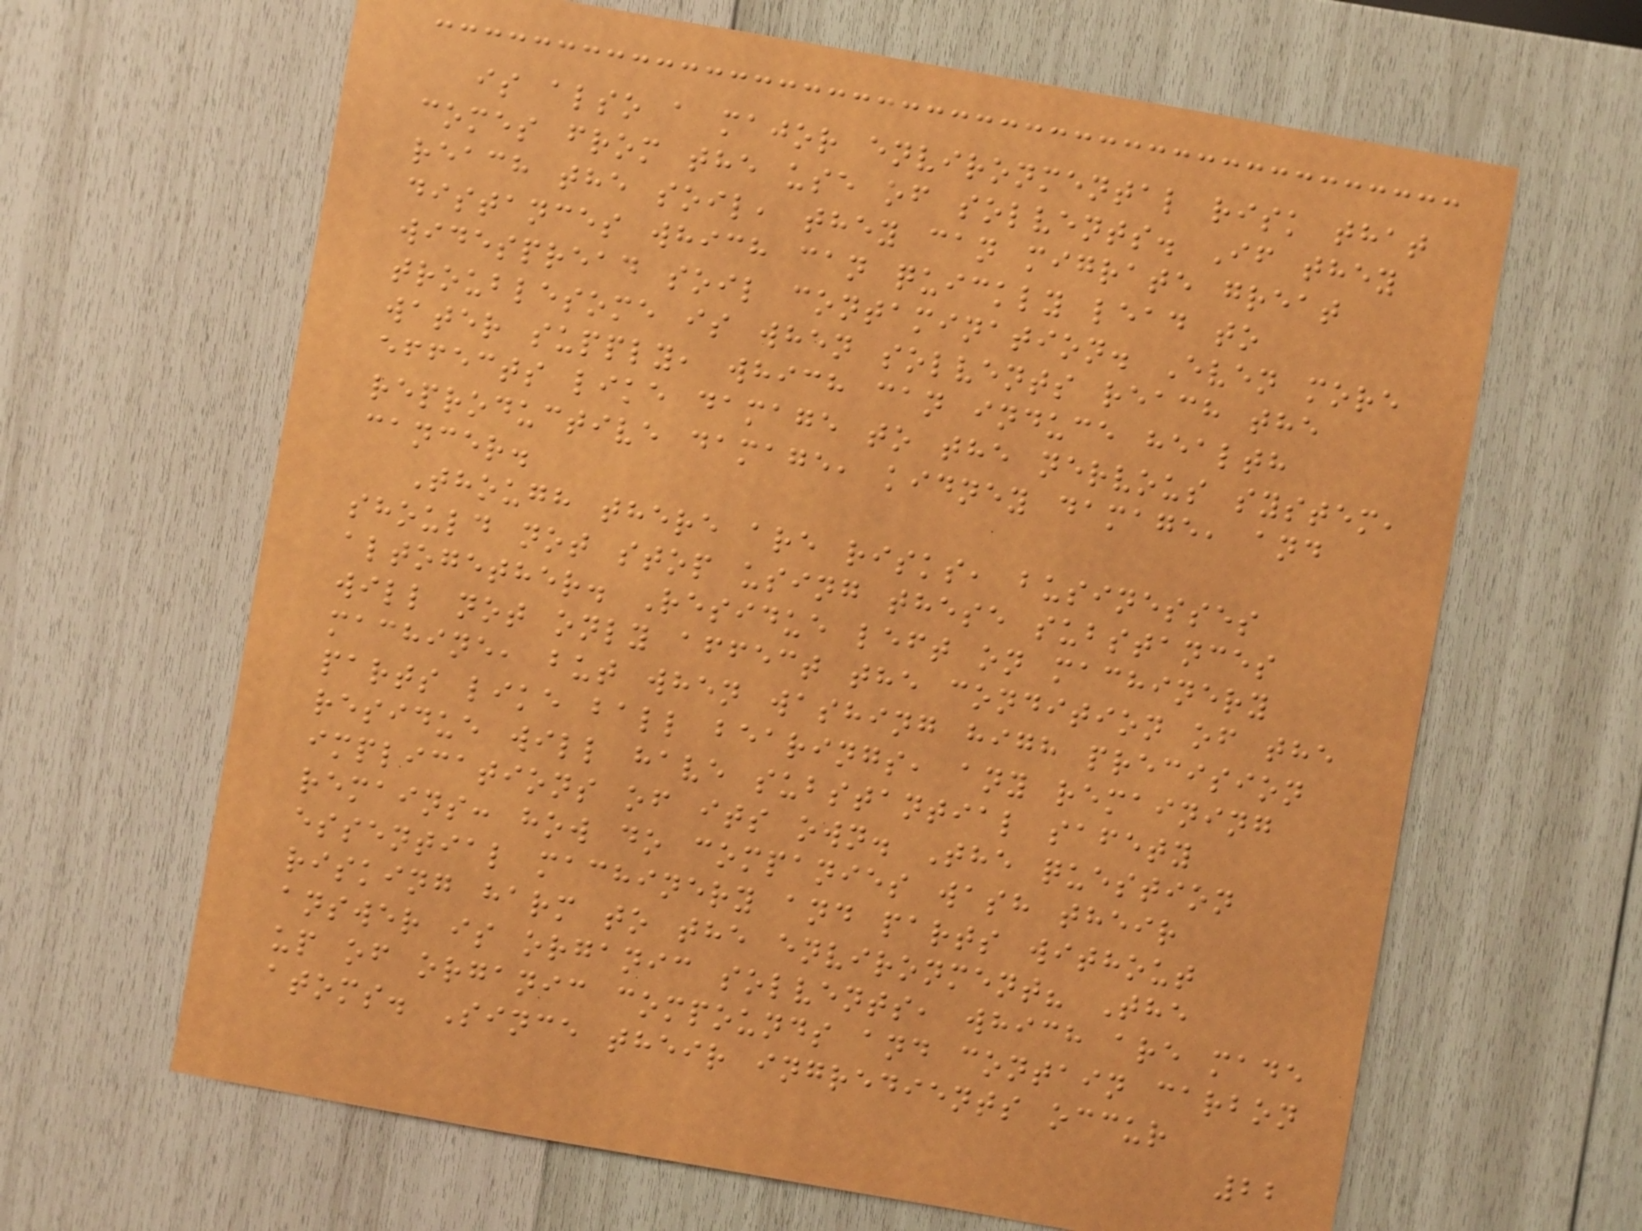is also a major environmental risk that
comes from the use of solvents. If they
reach the soil, they can migrate great
distances which can quickly lead to
widespread soil contamination. Even more
troublesome is when solvents reach the
water supply, which can induce health
effects like damage to the nervous system,
reproductive damage, kidney damage, and
cancer.
Though there are risks, businesses
should not stop using these substances
altogether. Residue left on machinery
will not only affect the condition of the
machine, but when washing high precision
parts like ball bearings, any remaining
residue will have substantial safety
implications of its own. The question
remains: how do companies wash their
essential machinery and parts without
risking harm to the environment? The
answer is organic solvents, which are made
up of organic compounds and contain carbon
atoms. Since their ingredients occur
22
